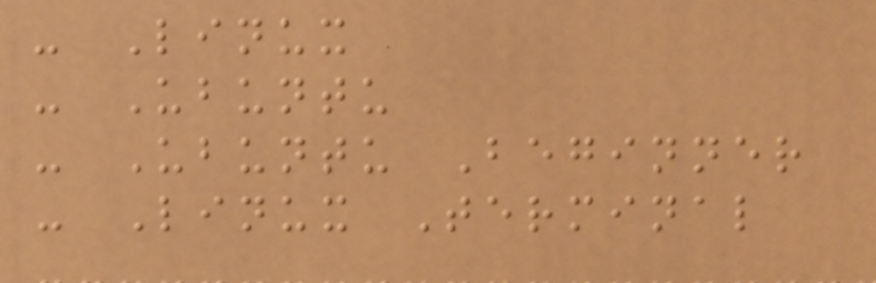- Linux
- Ubuntu
- Ubuntu Beginner
- Linux Terminal
